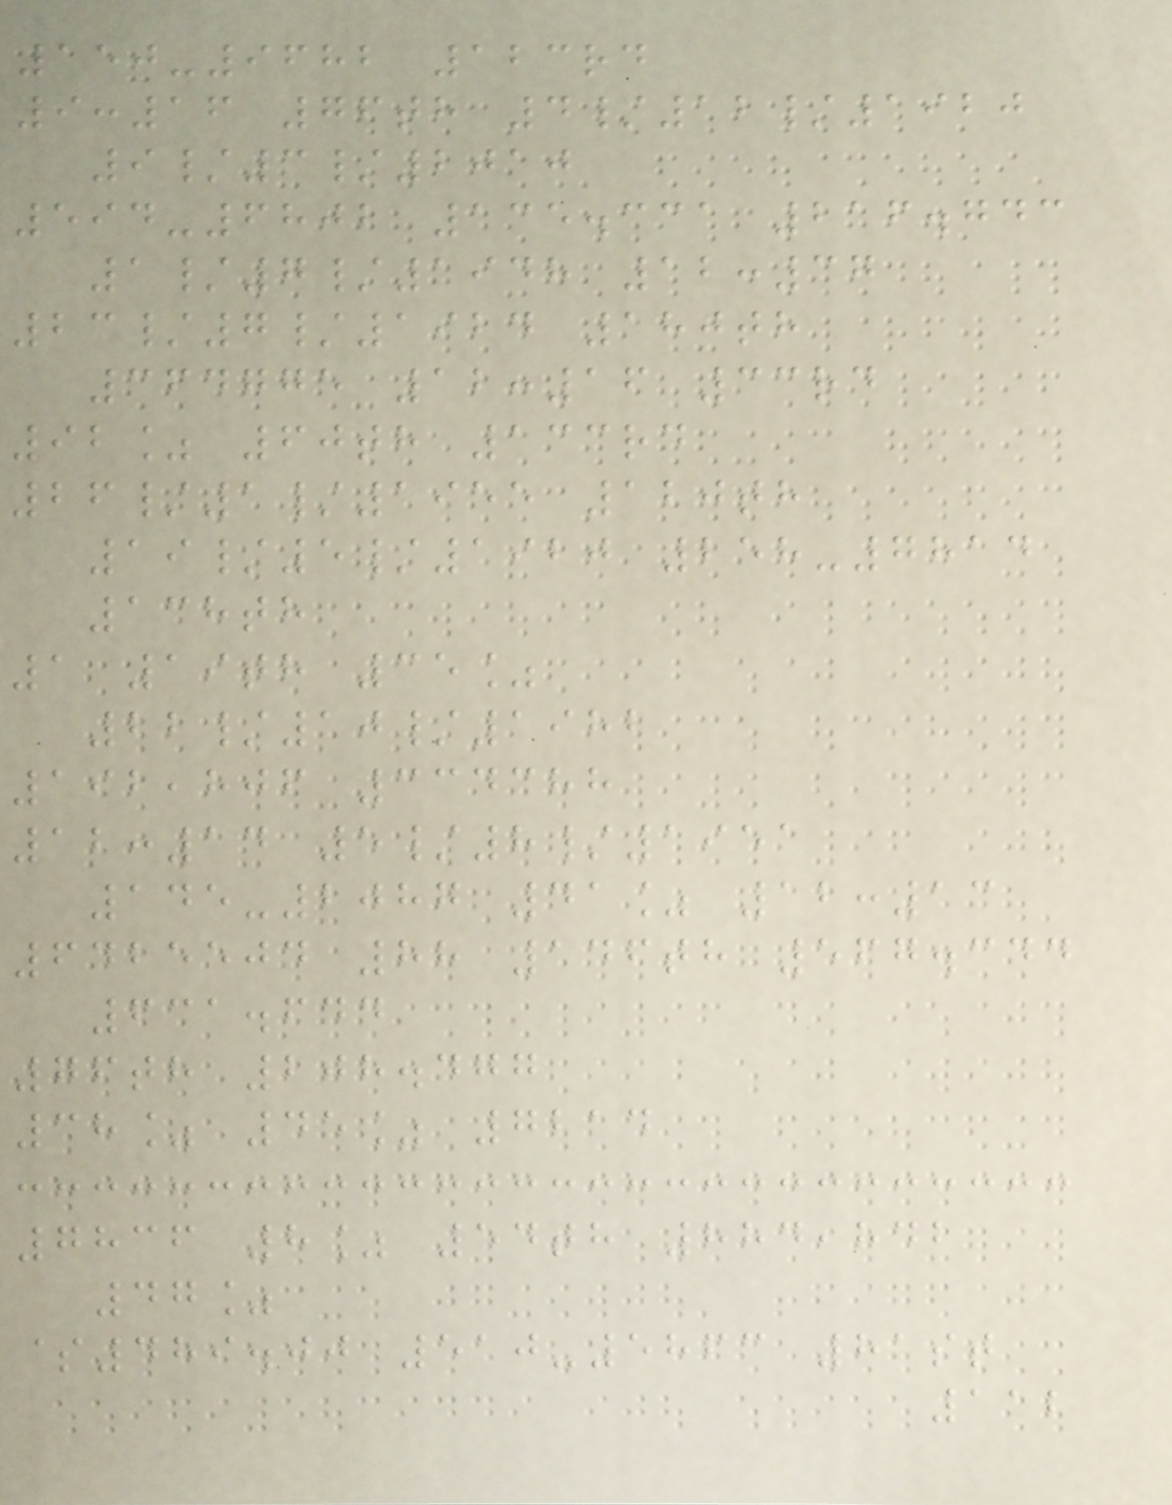150-9682 123rd
9:16 76th 4/12/1920
9/3/2010
594-6802 135.331 216.743
1/7/1948 12:37
23/7/1924 180th
364775 12:16 33rd
92% 60th 133rd
26/1/1955 120th
19/5/1920 258-7814
138th
1 19th 35%
22/10/1982
192,806 334388
12:14 5/8/1951
145-2087 41% 12:13
6425504 88 146th 567.344
631.644
76th 208.477
38% 45% 7214
7836 8% 54th 884,842
47%
$489.00 510-5863 81st
112
